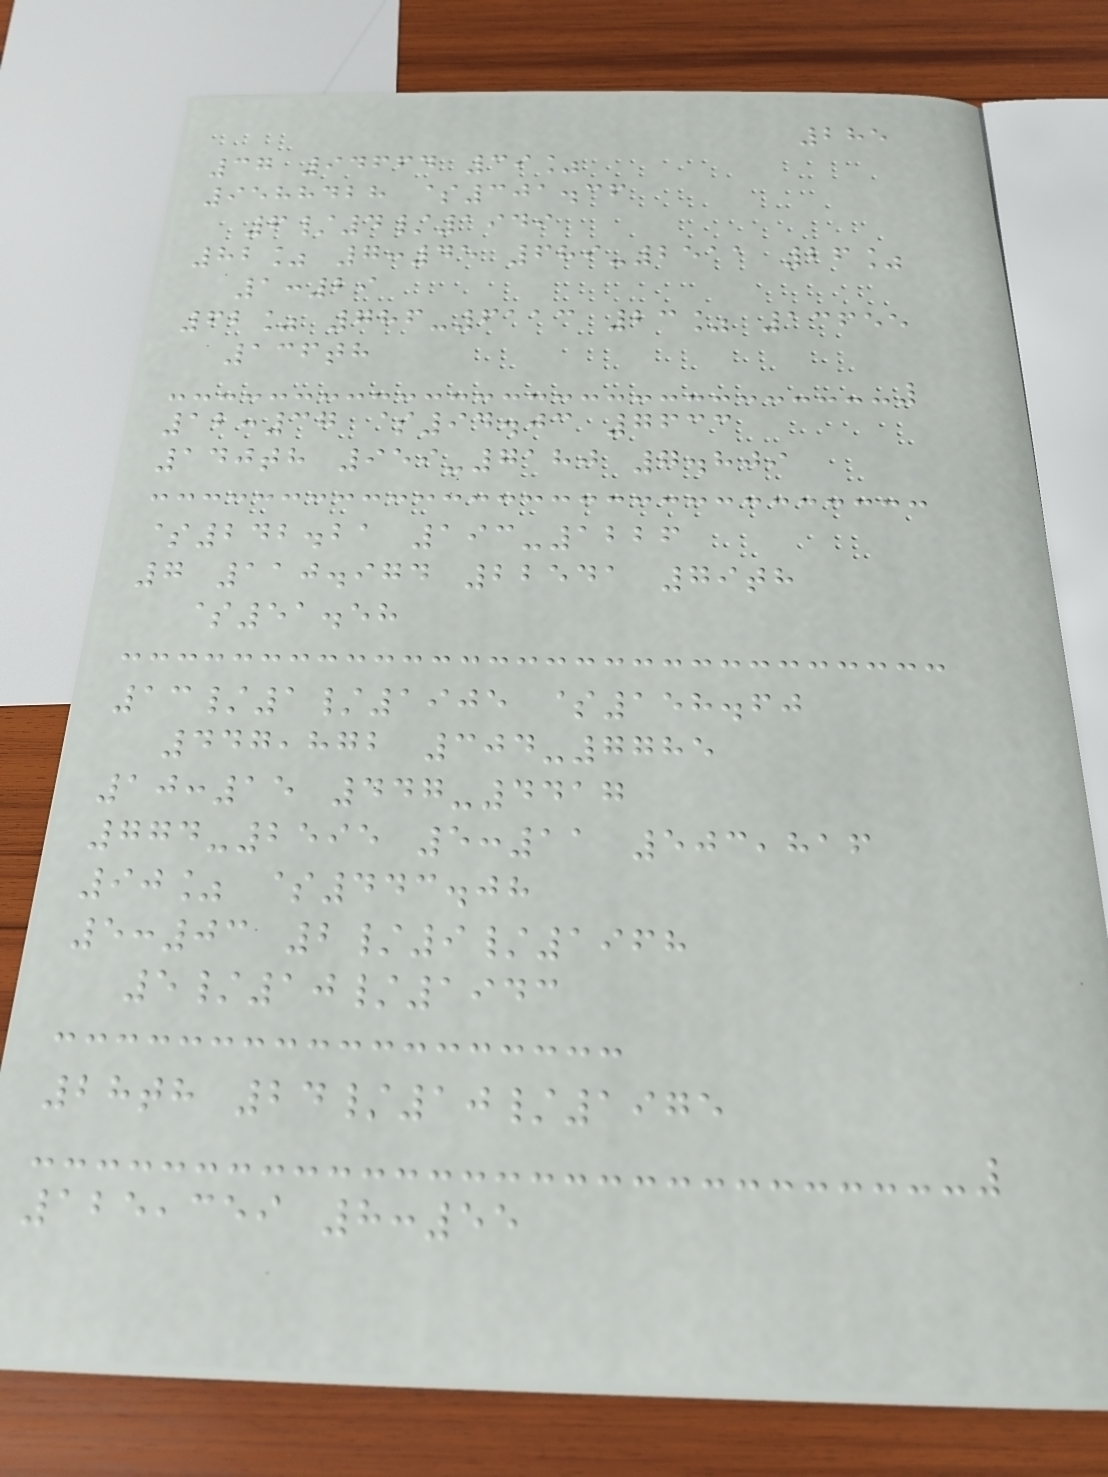285
37 94664 39%
9588428 $301.36
6/4/1949
82% 7:45 689-2511 26%
1:29
62% 786-6113 23% 13655
136th
12:37 $94.03 7633
140th 959-7180 7.809
$242.21 193-1226
7 110.974 22541 79th
$51.58
13/1/1905 $158.60
447,872 304-7785
10:15 447-4417
774-2595 5:11 503,816
90% $443.08
5:03 2/9/1968
5/10/1943
28th 24/10/1975
125,359 8:55
